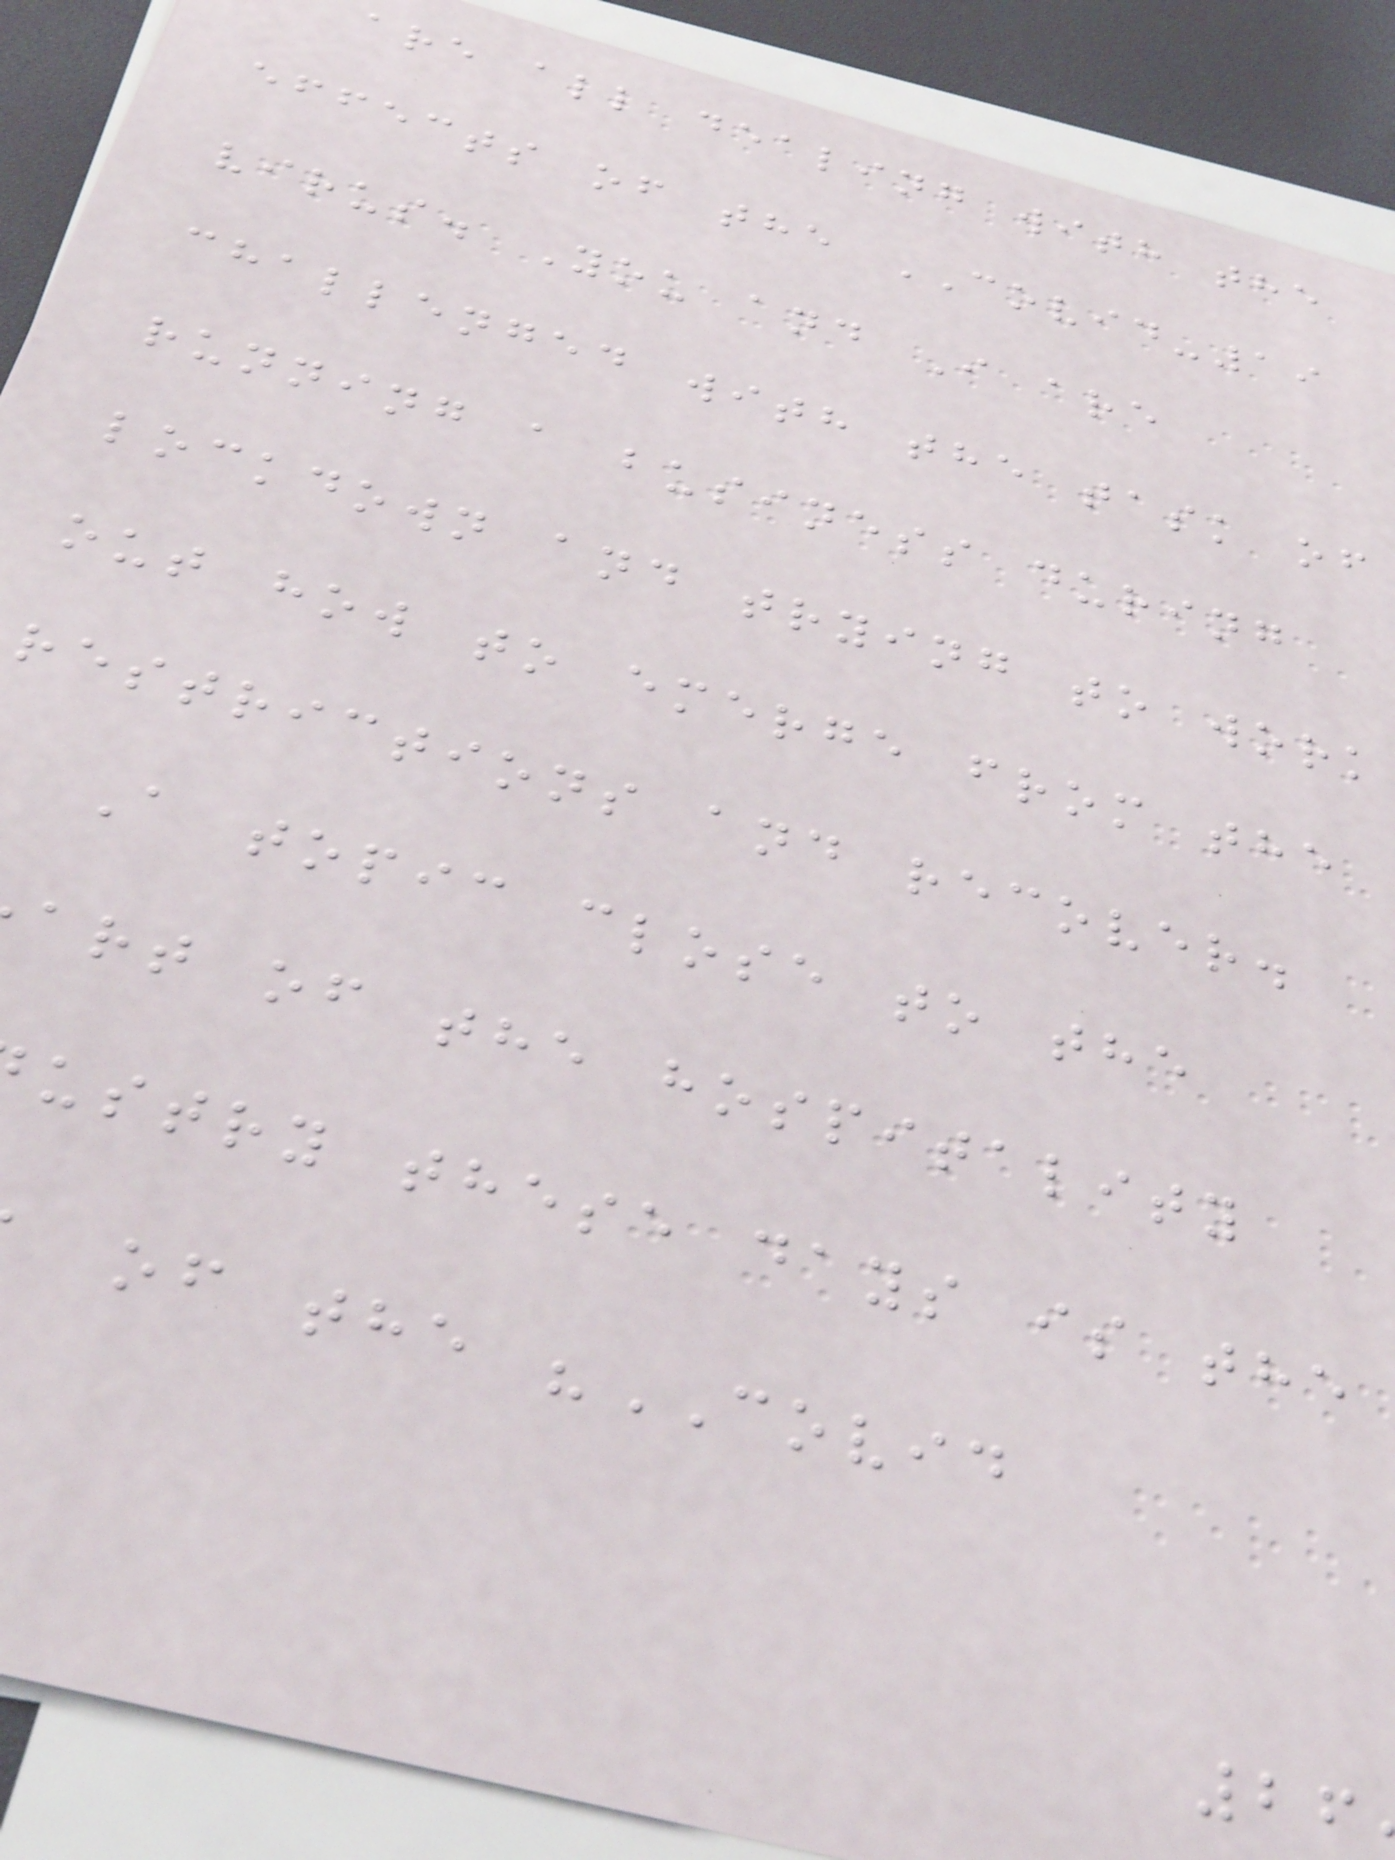are all dealing with the
effects of the COVID-19
virus. You and I are
challenged with the task of
running a business during
lockdown and trying to work
out how to emerge from the
restrictions and recover.
A topic close to the
art of the hospitality
ustry these days is the
of the "COVID
